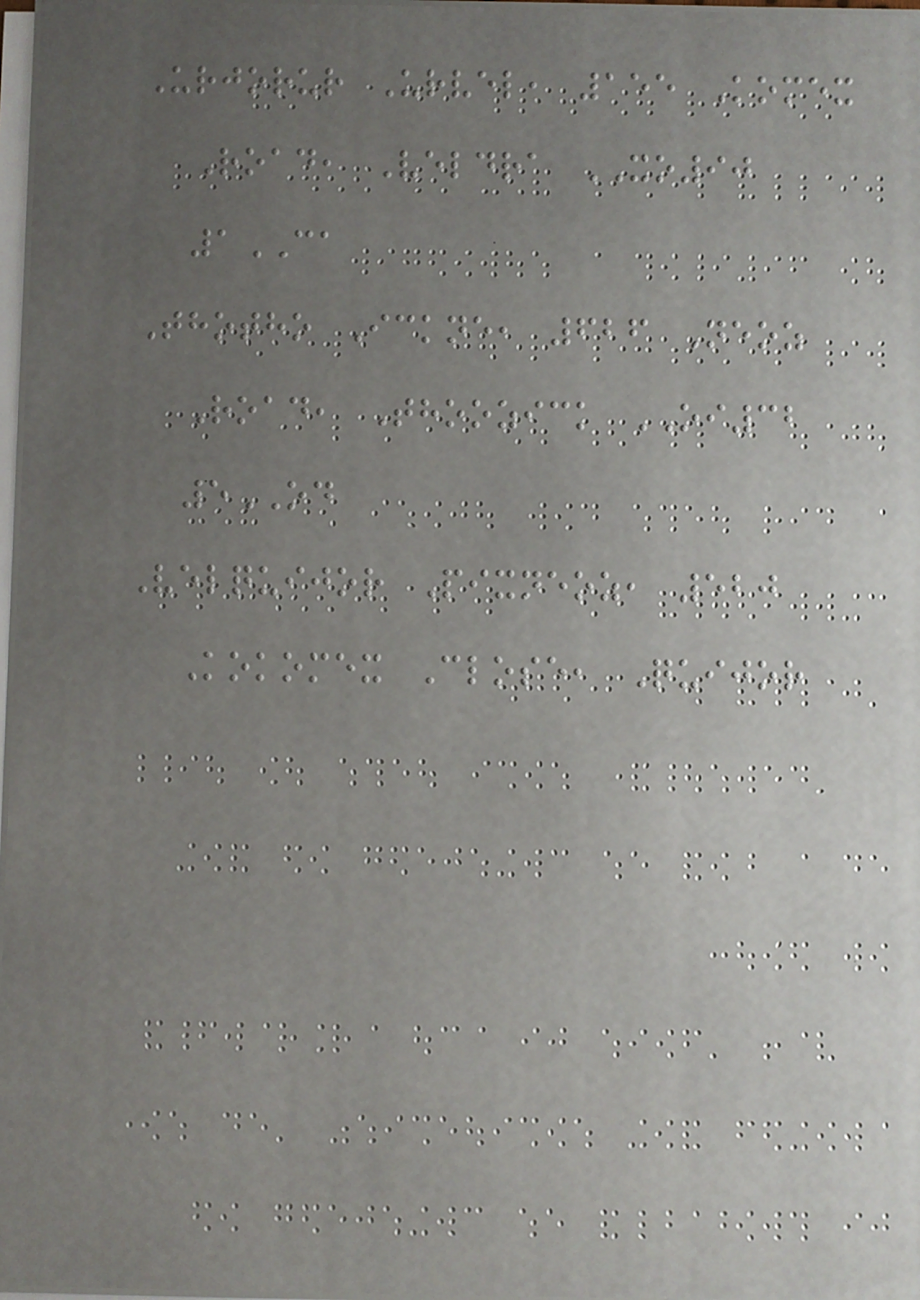Urjorur Urvel, 155 Komex
Road, Veldra XO90
1CA
Thotho Ickne, 626 Neoz
Road, Thoozick OI32
5OD
Velquijor Pixneoz, 520
Kokomex Close, Quijor
